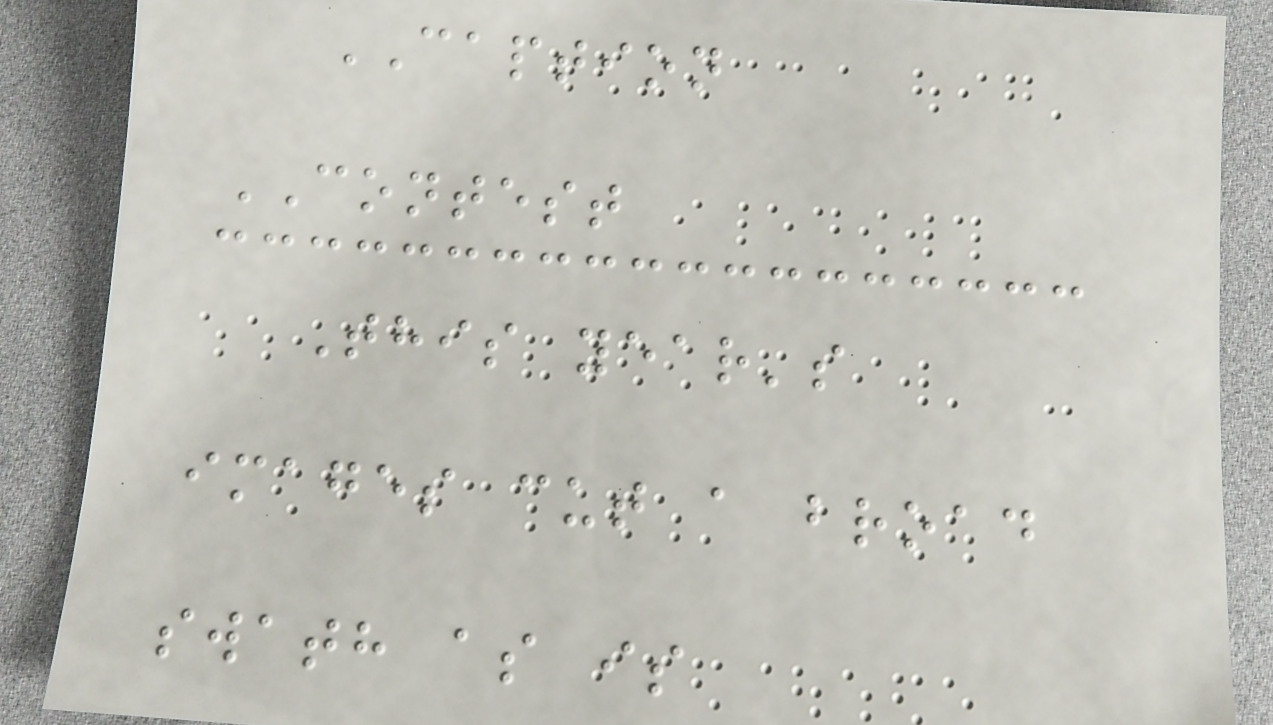CAPTION
CONTEST
This year's
images cut a broad
swath as is
